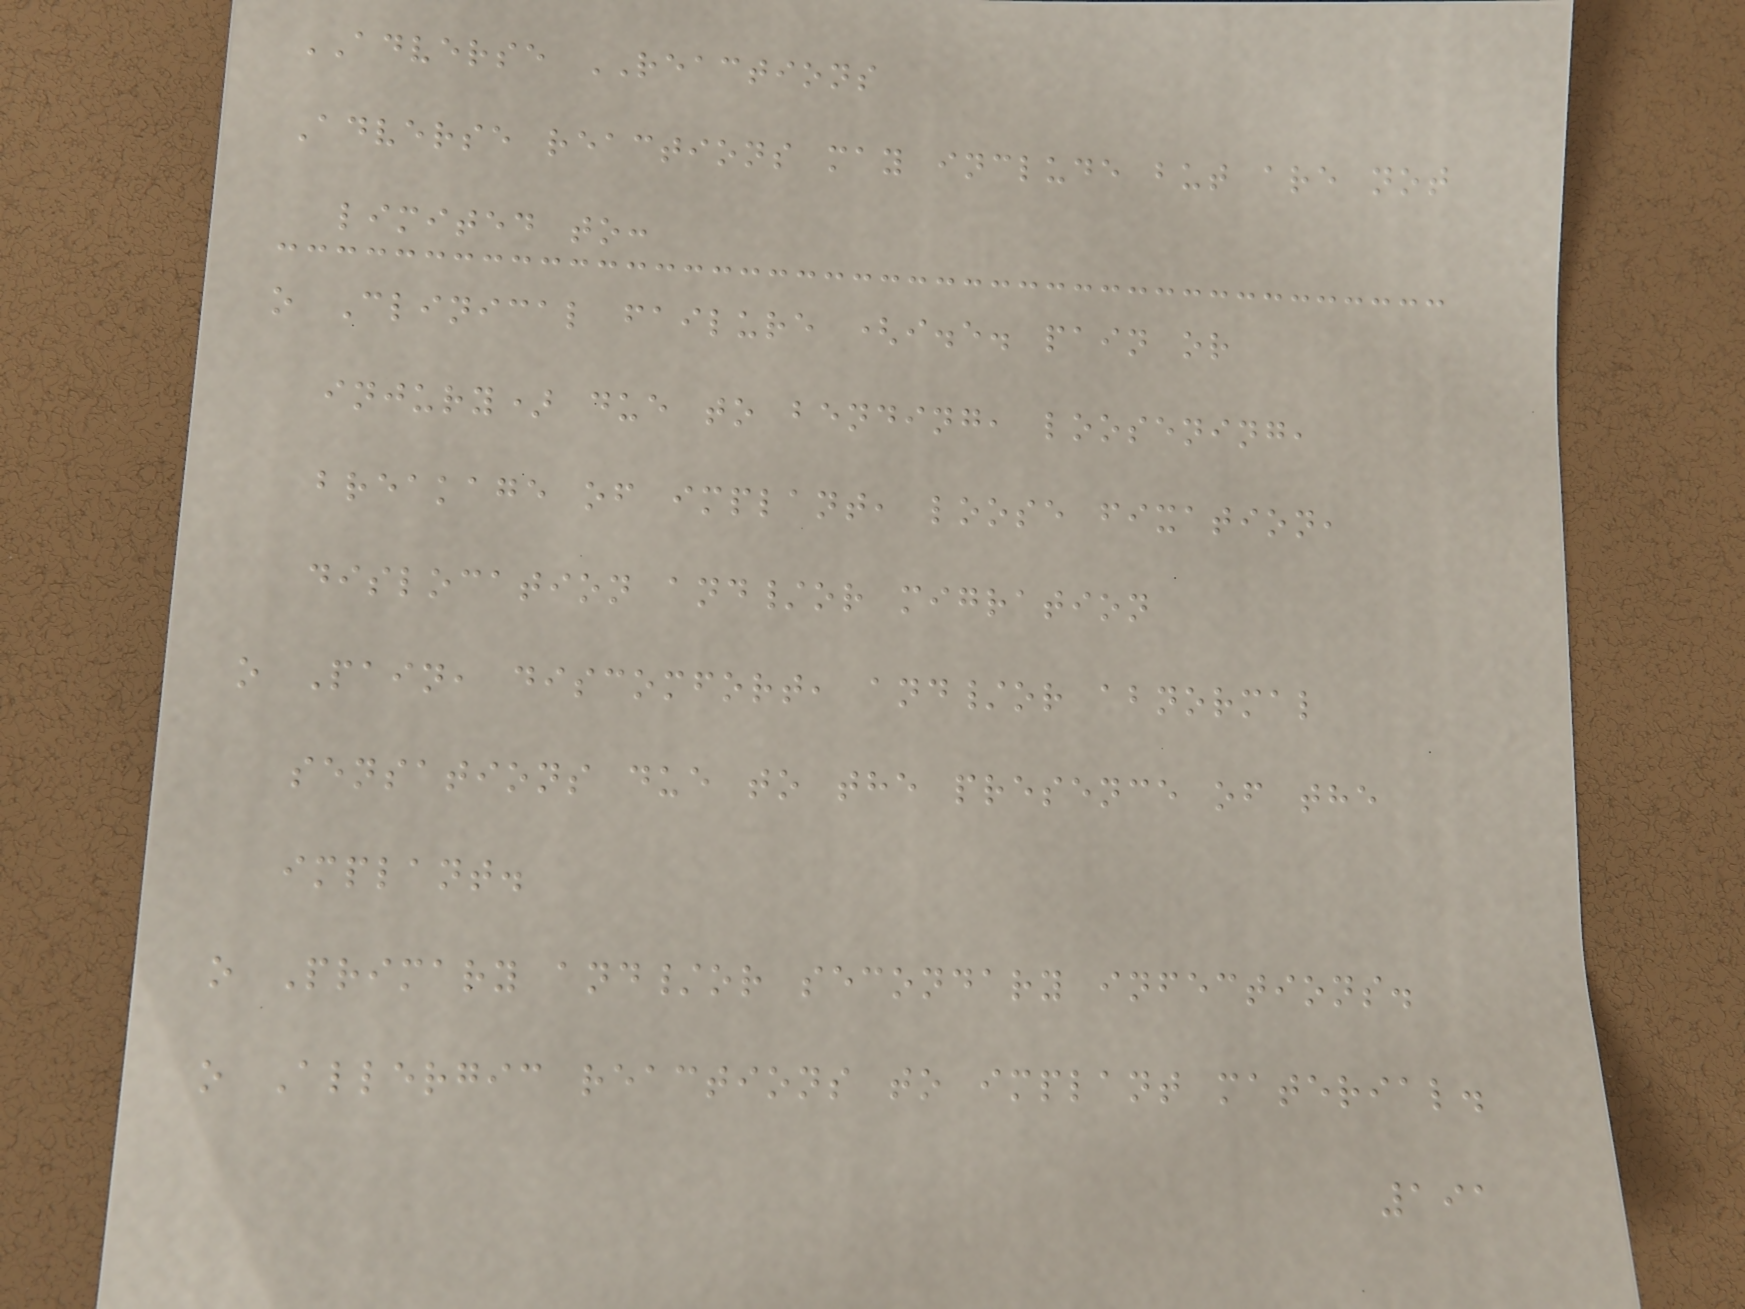ADVERSE REACTIONS
Adverse reactions may include but are not
limited to:
o Clinical failure (i.e. pain or
injury) due to bending, loosening,
breakage of implant, loose fixation,
dislocation and/or migration
o Pain, discomfort, and/or abnormal
sensations due to the presence of the
implant.
o Primary and/or secondary infections.
o Allergic reactions to implant material.
191
